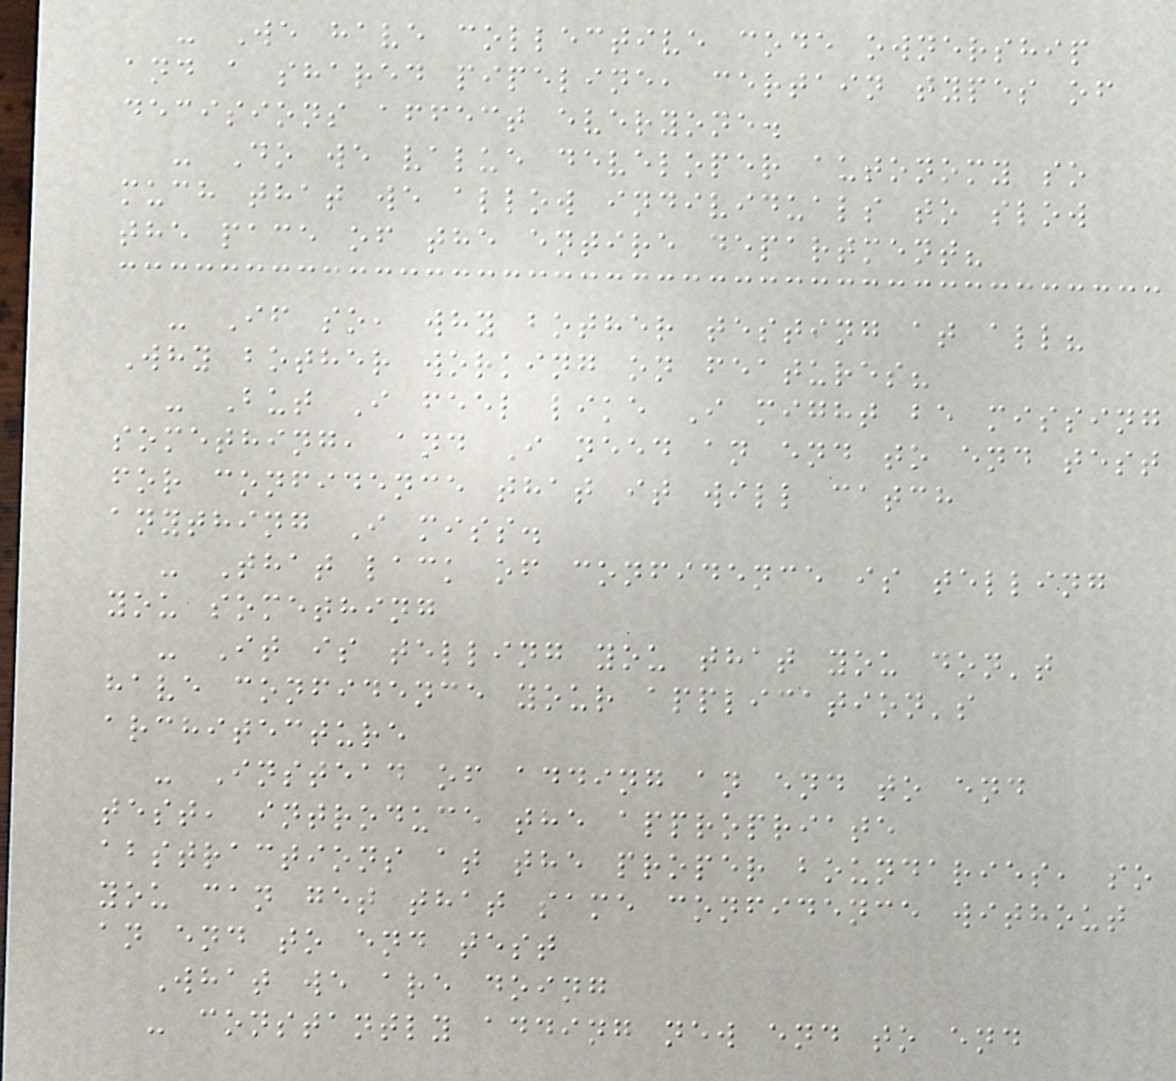- We have collective code ownership
and a shared pipeline, certain types of
decisions affect everyone.
- Do we value developer autonomy so
much that we allow individuals to slow
the pace of the entire department?
- If so, why bother testing at all?
Why bother working on features?
- But I feel like I might be missing
something, and I need an end to end test
for confidence that it will catch
anything I miss.
- That lack of confidence is telling
you something
- It is telling you that you don't
have confidence your application's
architecture
- Instead of adding an end to end
test, introduce the appropriate
abstractions at the proper boundaries, so
you can get that same confidence without
an end to end test
What we are doing
- constantly adding new end to end
